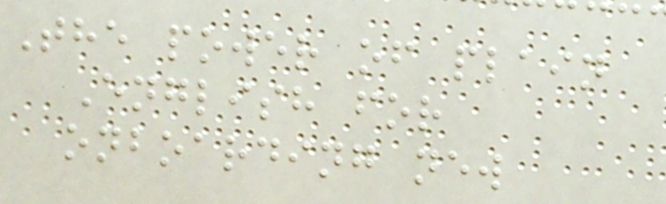The power of plain
English for
onboarding new
